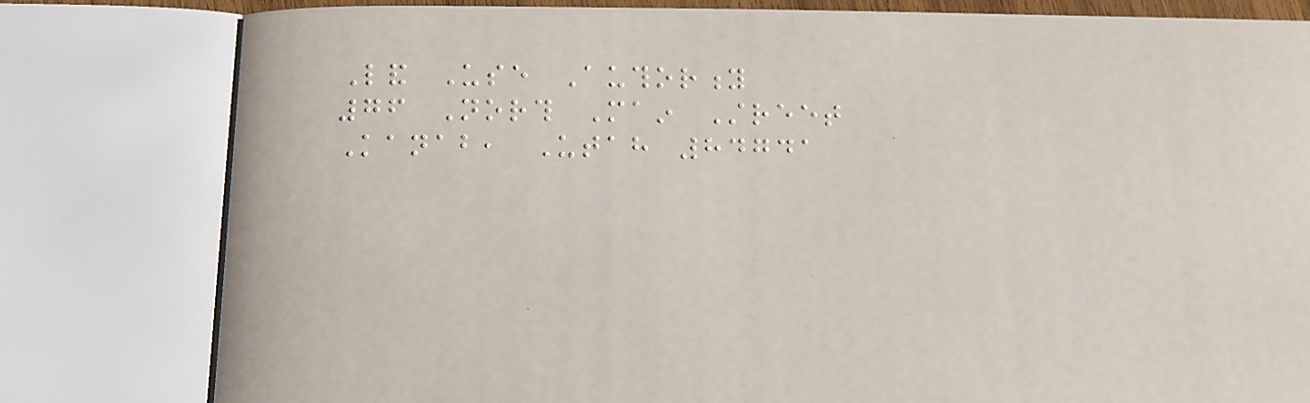Land Use Authority
76 North Main Street
Kanab, Utah 84741
